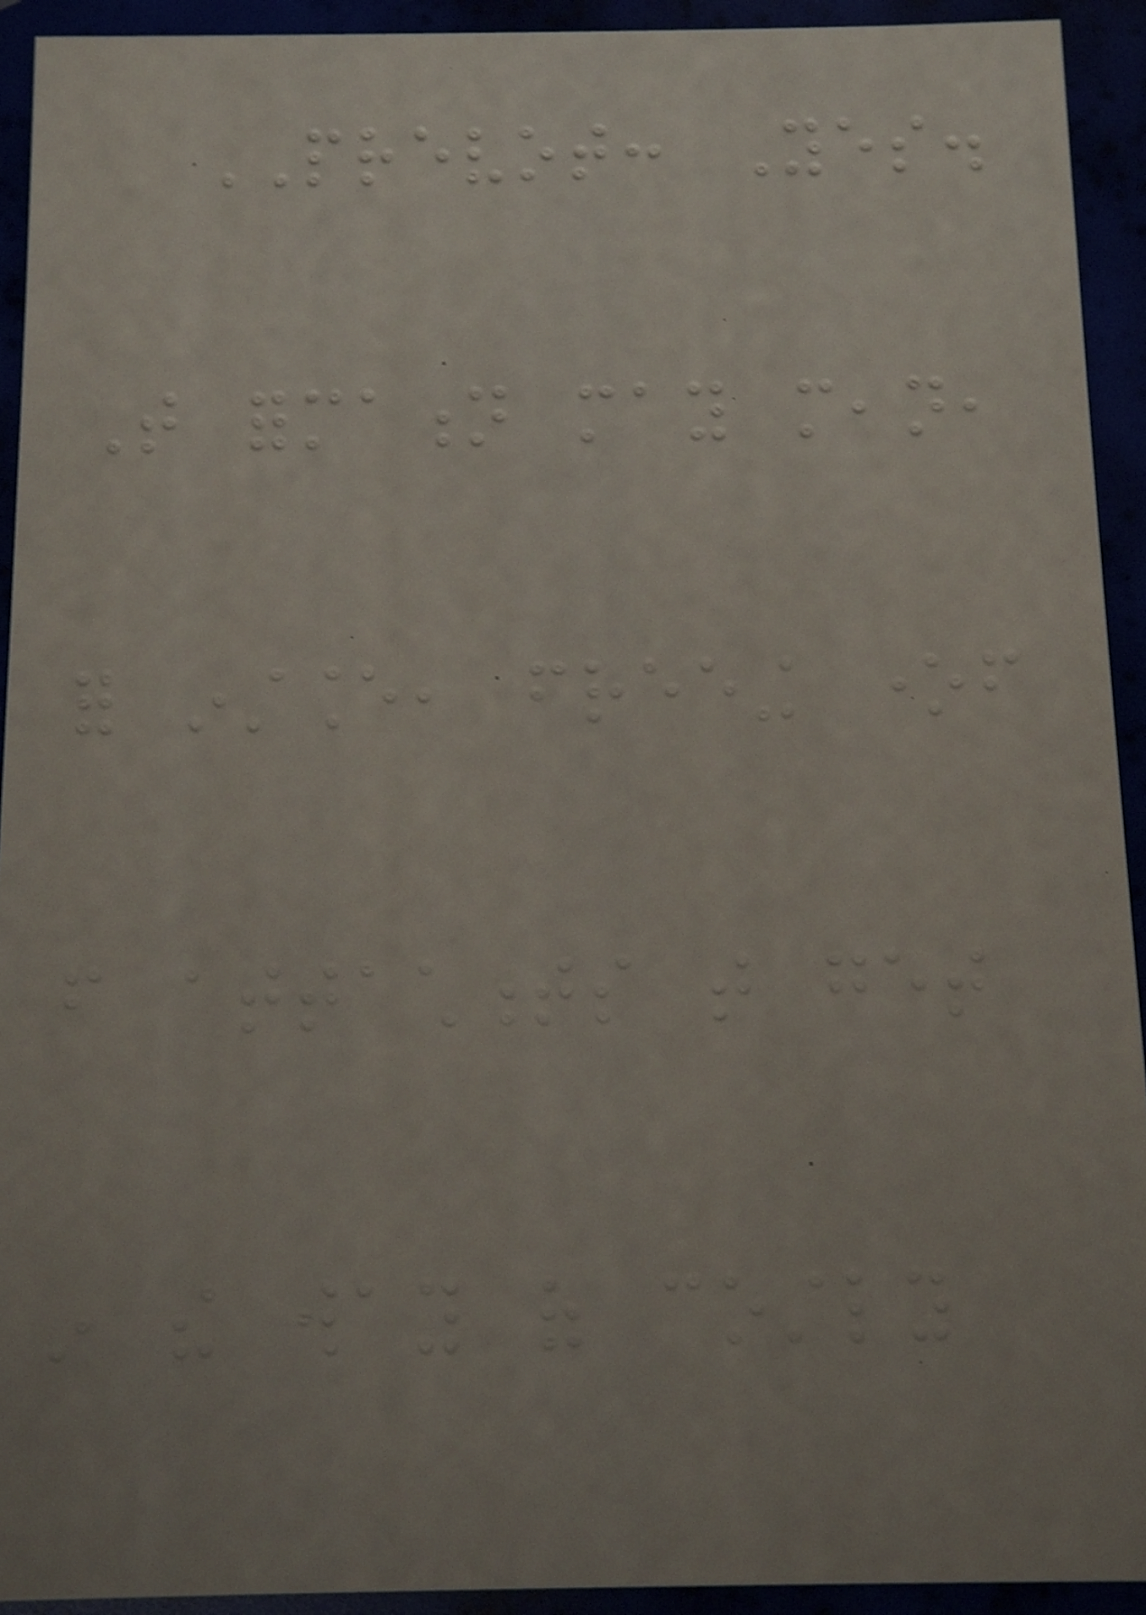PREVOT: Yes.
That formation may mean,
for instance, freeing oneself
from attachments that get
in the way of costly
